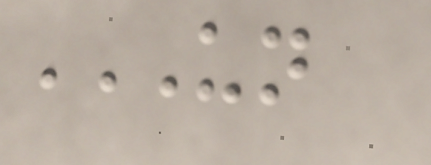UN
